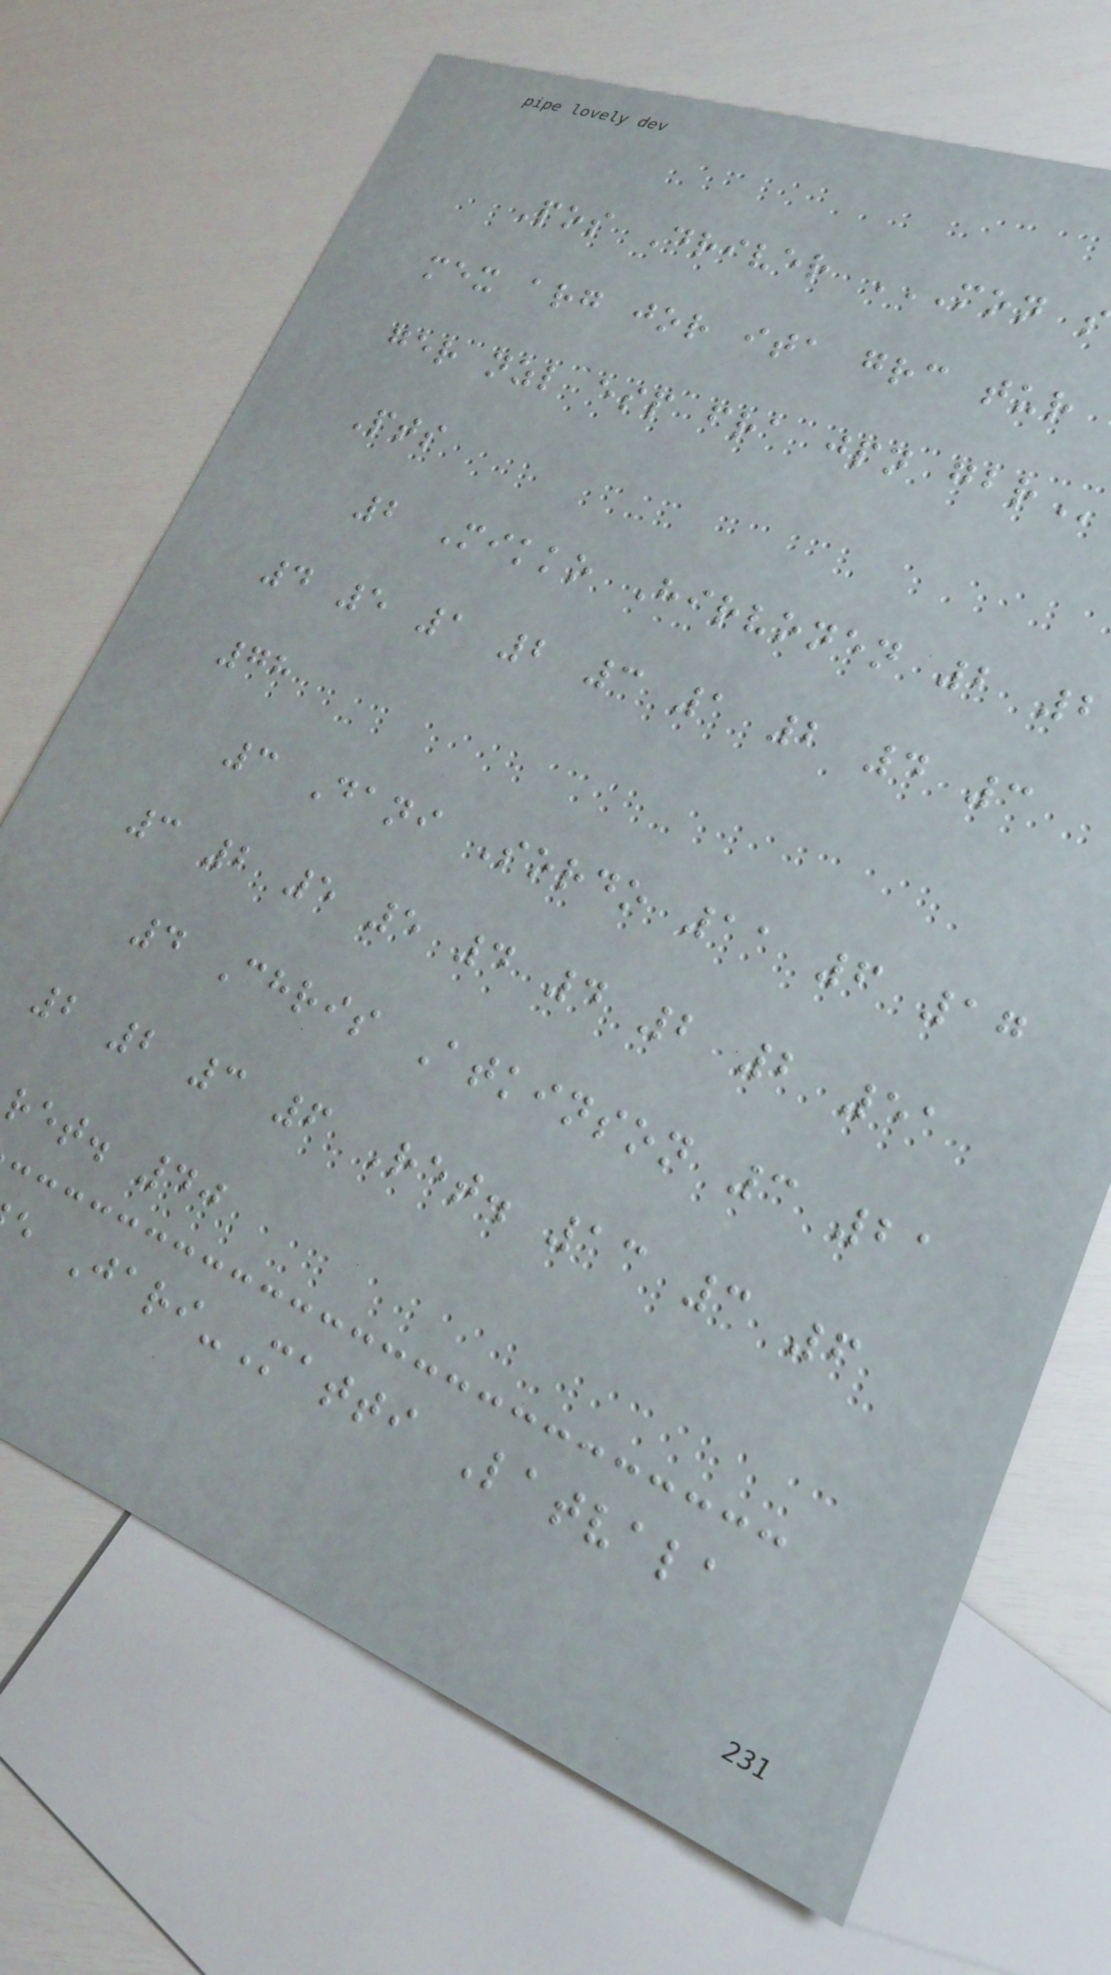mex arg jor ita grc tur
ger nzl esp fra jpn
Pts
2 Mikko Hirvonen 2 2
4 5 1 2 3 1 2 4 3
78
3 Dani Sordo 11 6 17
3 2 5 5 4 4 2 2 51
4 Chris Atkinson 3 21
2 2 3 6 Ret. 13 3 6
ret. 40
e Jari-Matti Latvala
